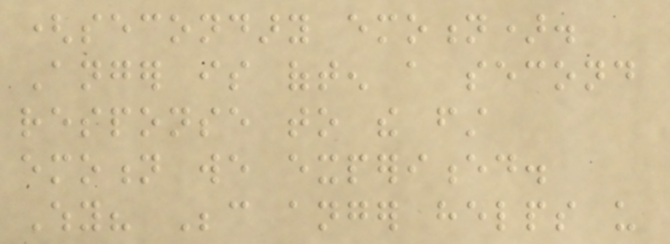(secondary emotion).
Anger is often a second
response to the first
emotion we experienced.
Why? Because anger helps us
